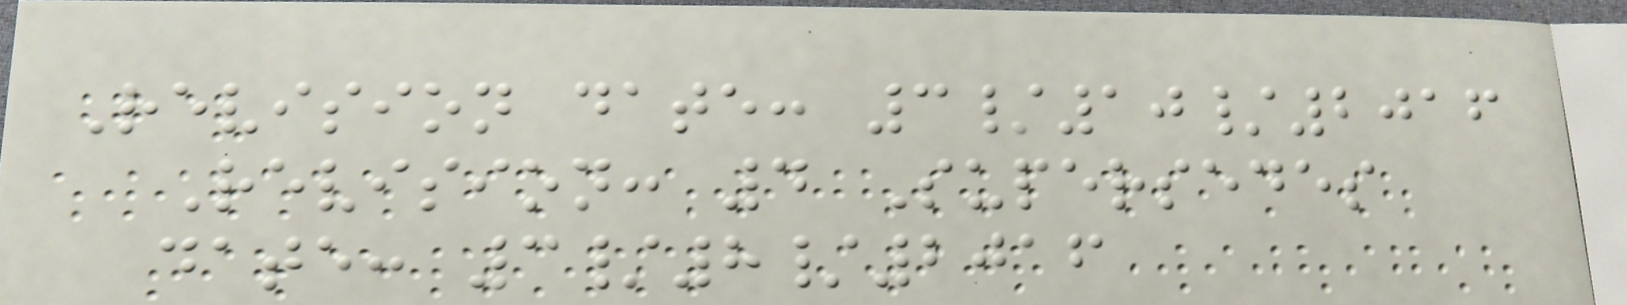Revision date: 3/10/2016
Revision: 4 Supersedes
date: 3/8/2016
